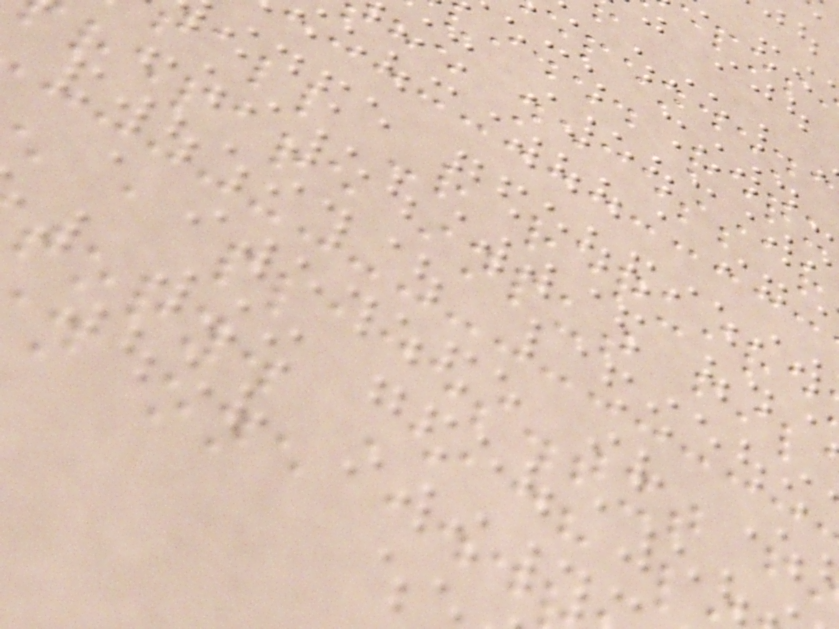he necessar
all -r require
repare input fil
a places.txt f
tory. Each l
n one add
